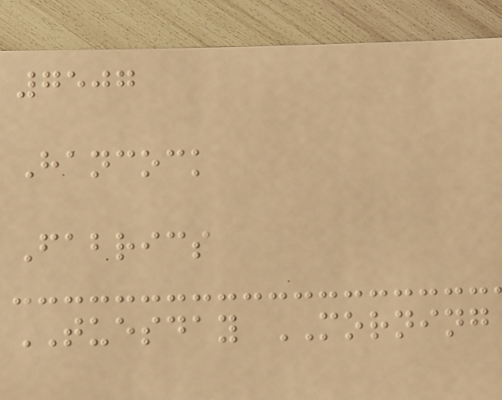7507
Hancock
Fabrics
TUESDAY MORNING
